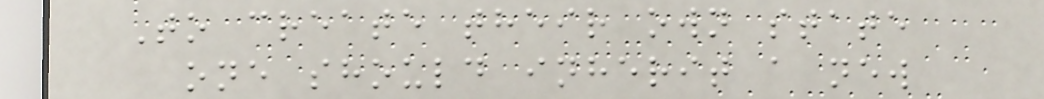To create their own state
one should inherit a new
